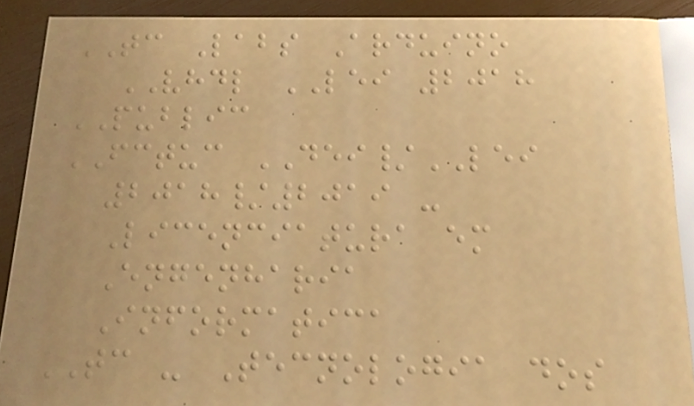TC Labs Arduino
VHDL LEI 2018
PUBLIC
FCTUC DEI/LEI
2018/2019 -
Licenciatura em
Engenharia
Informatica
TC - Tecnologia dos
